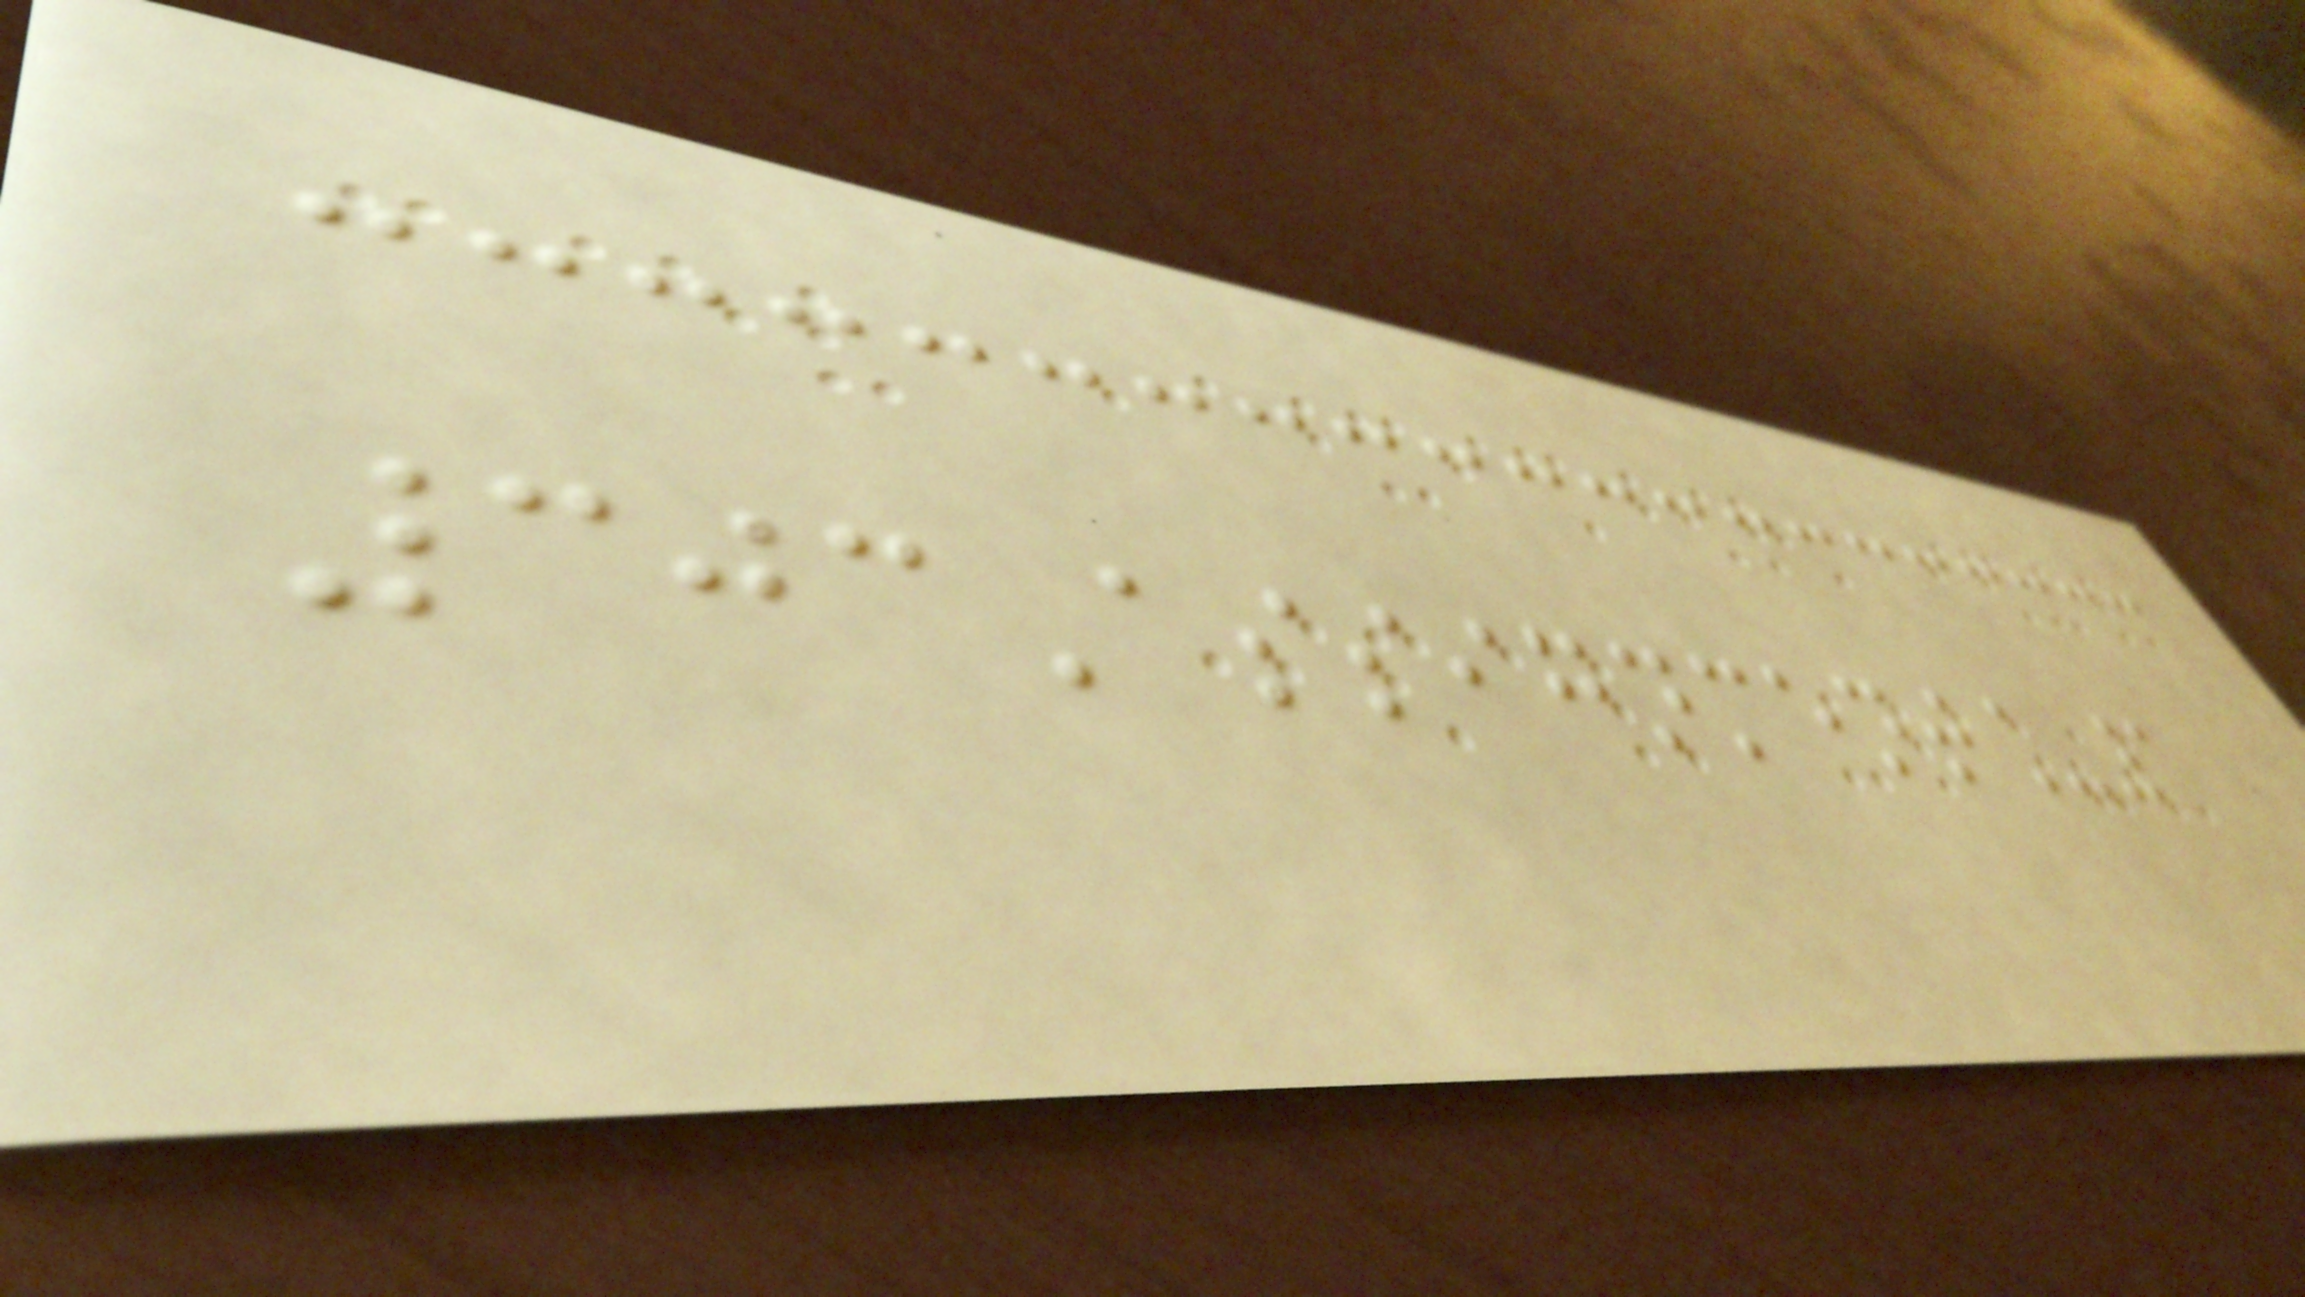303Assignment_1
